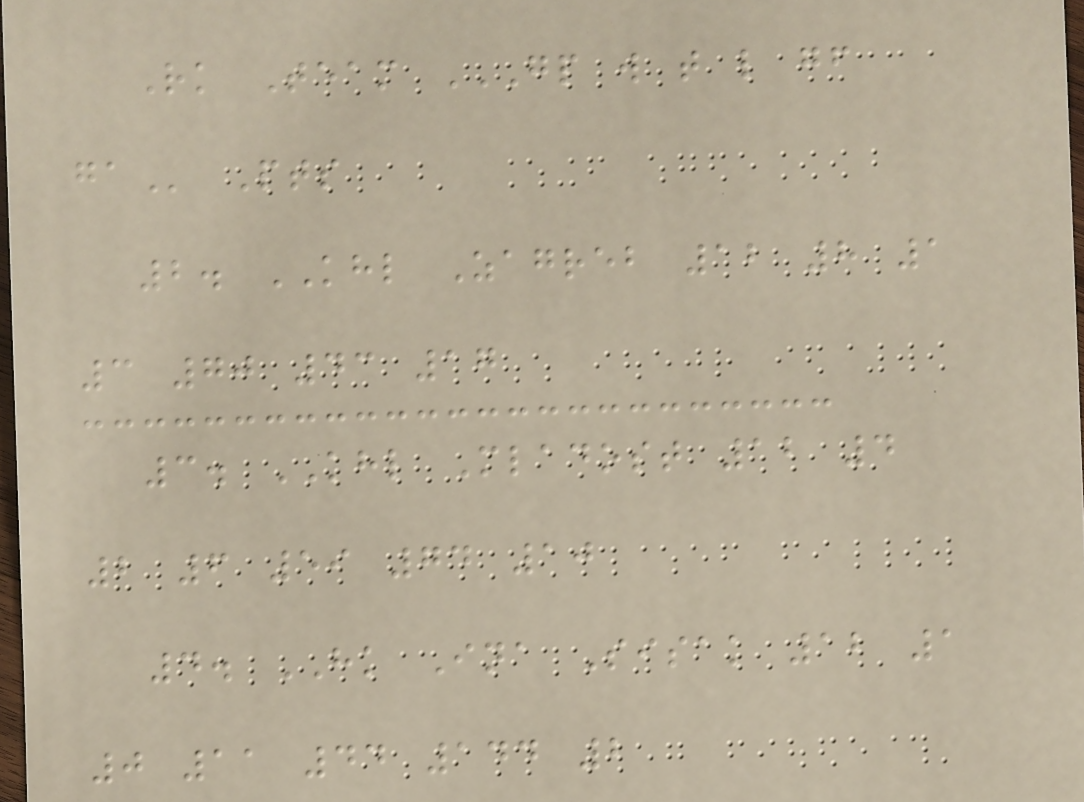Rk Team GP W T L GF
GA Pts
2. KHL Zagreb 12 8 1
3 70 43 17
3. KHL Mladost 12 4
2 6 59 74 10
4. HK Ina Sisak 12 1
0 11 44 144 2
